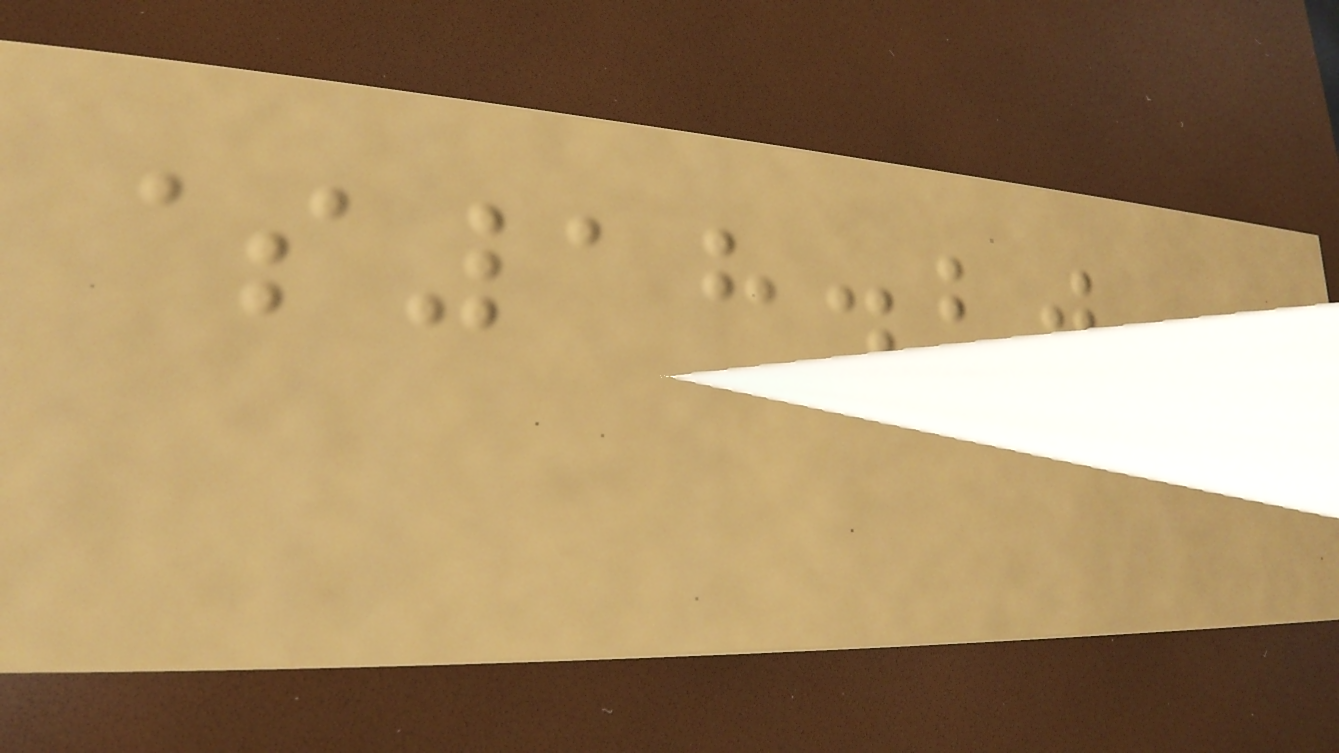$18.20
